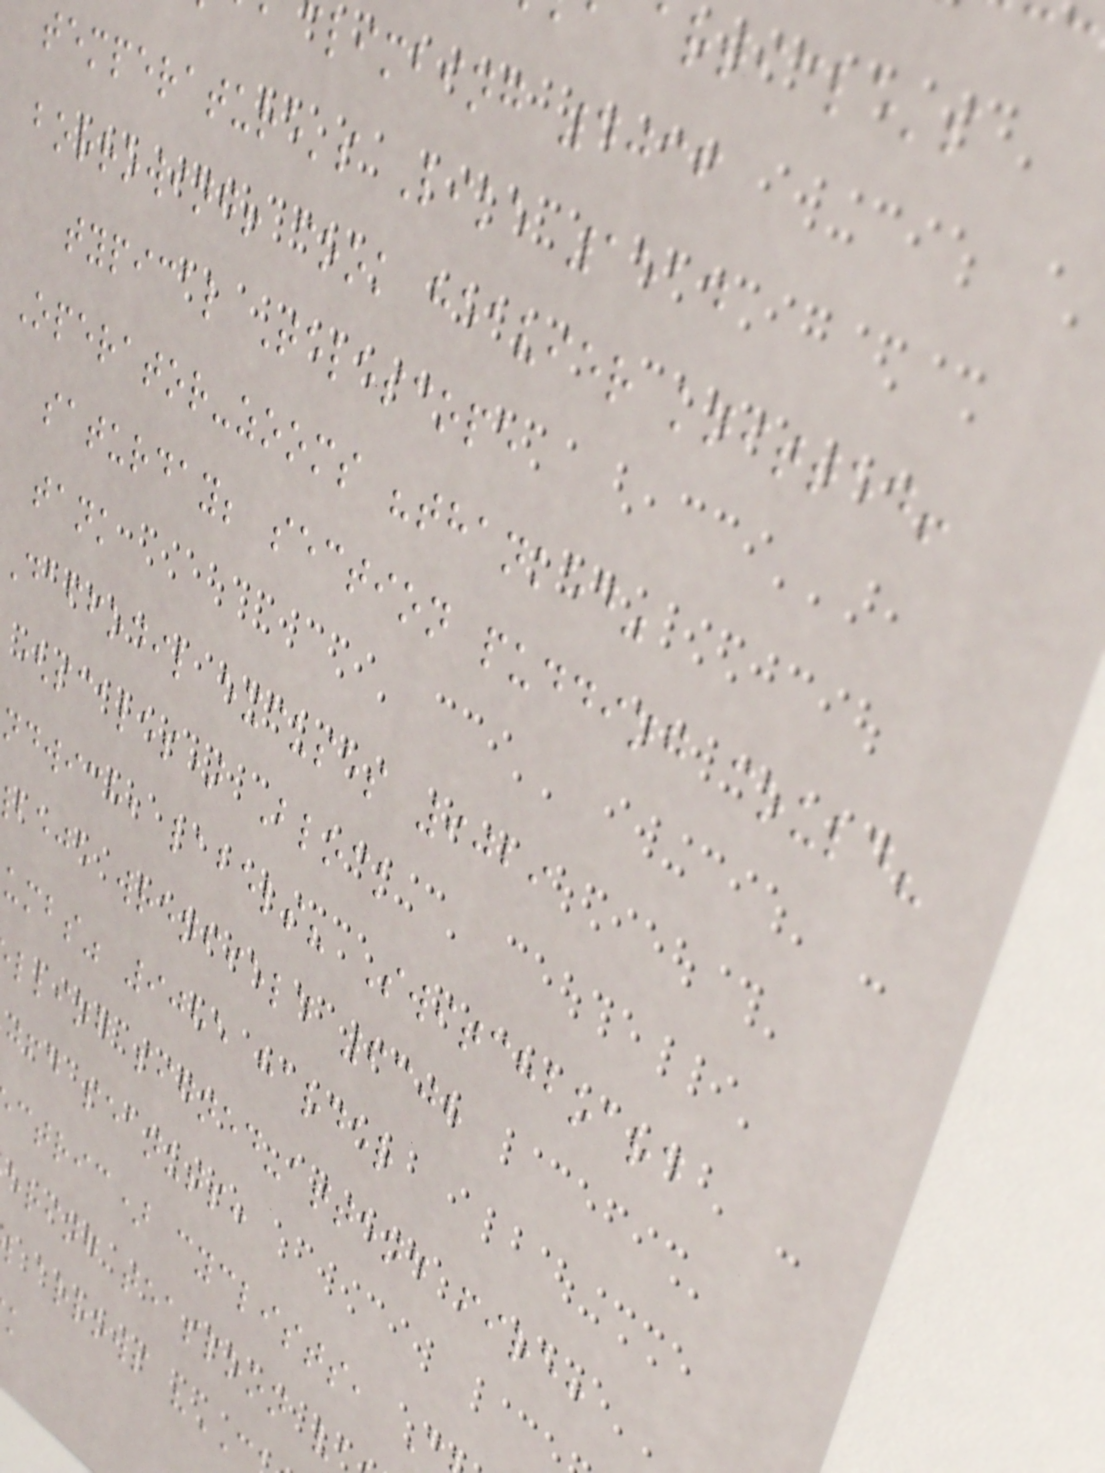article's
climbing 4036
temperature's Like 1514
borrowing! cook heavier knitted!
typical Telescope
Operator-zooms "thanked"
saturday; section pudding could?
tank
daffodil excuses 9029
(scales) Block
ndwich, labels? Switchboard
beje wrenfield 6308
umbs" 9085 harder
lling signed-attend fire:
jfd peanuts:
ctric) cyclists,
ering teaspoon v
